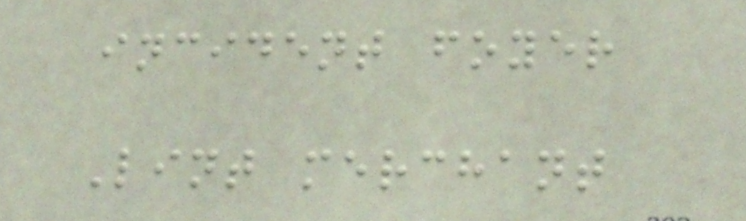incident foyer
Lint merchant
